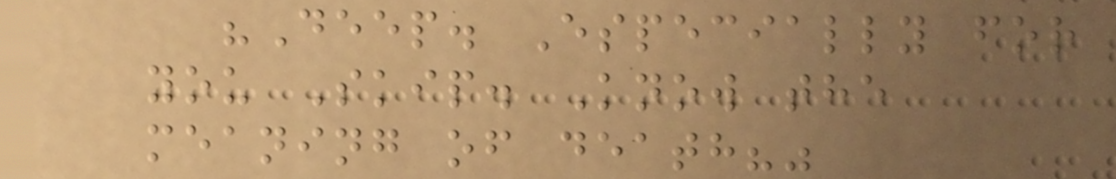"Deep. Especially for
you Skip. Know the
meaning of death?"
